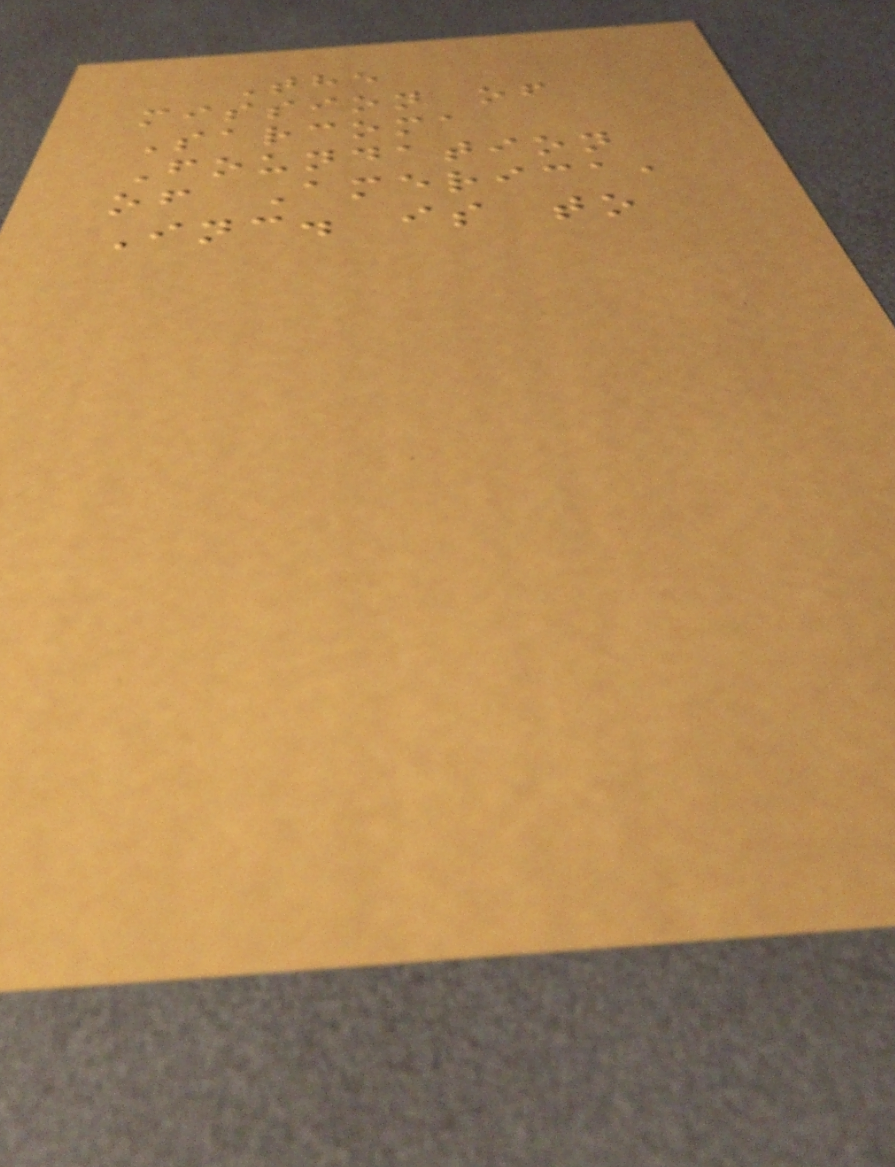The
mission of
Sarcoma
Foundation
of America,
Inc. is to
